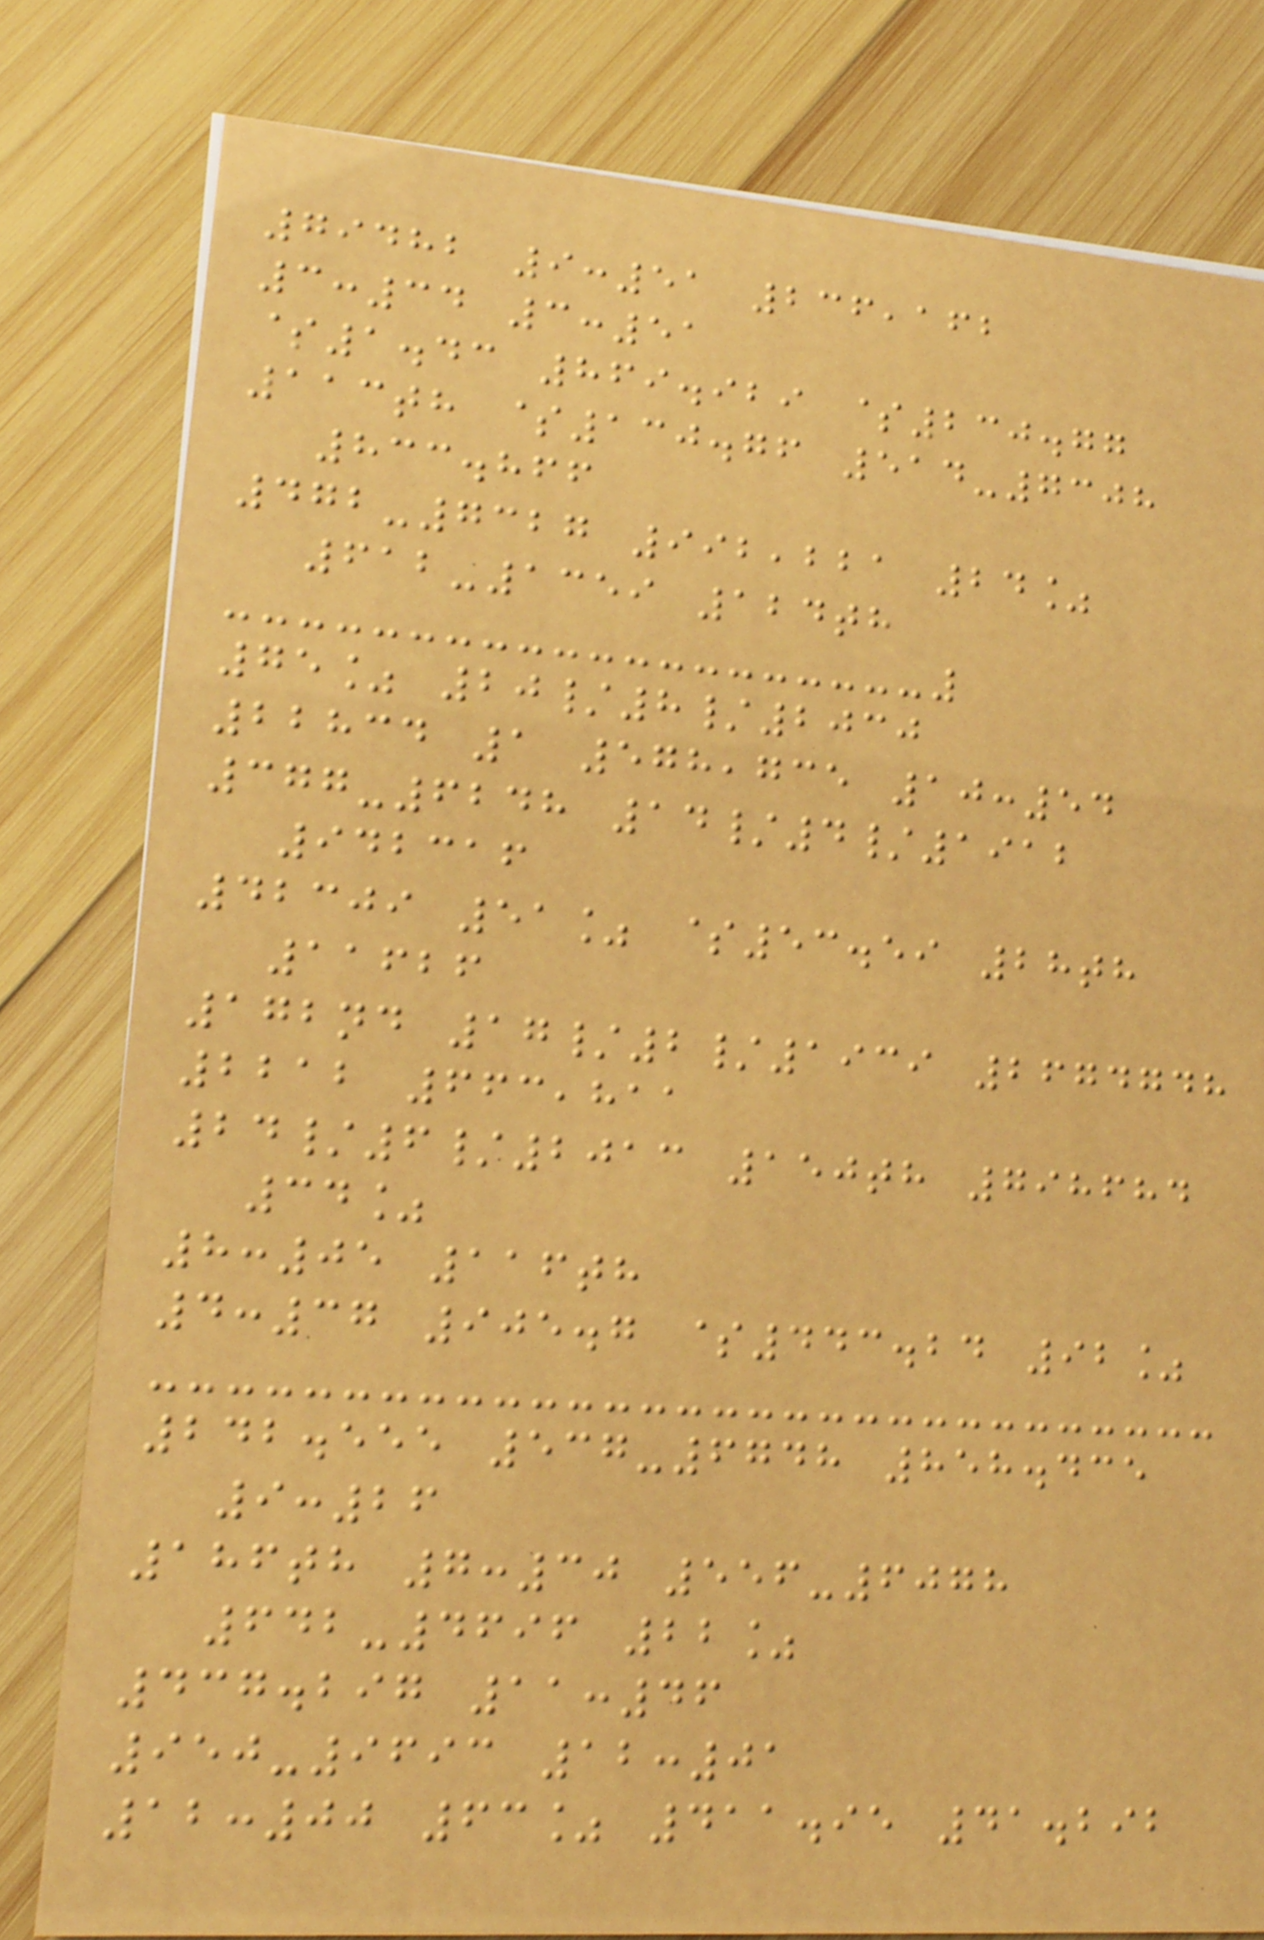79482 9:51 236,162
3:34 3:51
$1.43 869.929 $230.77
113th $130.76 514-7308
833.866
472-7327 992,221 24%
612-1359 124th
75% 20/8/2030
22834 1 578,735 10:54
377-6248 14/4/1912
942316
42309 51% $53.59 28th
11626
172nd 17/2/1939 2674748
2212 663,811
24/6/2013 150th 798684
34%
8:05 116th
4:37 905.7 $443.24 92%
242.555 537-6748 858.435
9:26
186th 7:30 556-6078
642-4696 22%
437.297 11:46
950-9693 12:01
12:00 63% 411.95 41.292
